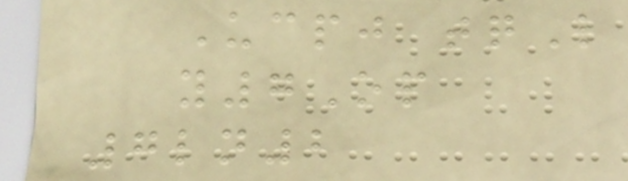Ucpj tqL
y7Op
7ln2
